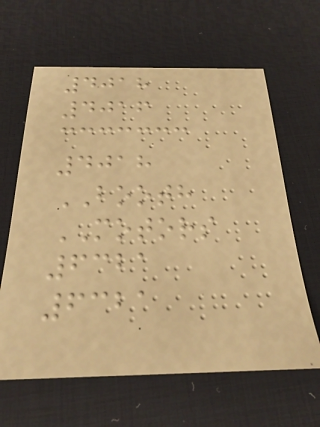4018
4016
4018
BOOTH
MOTORS
6321
6321
